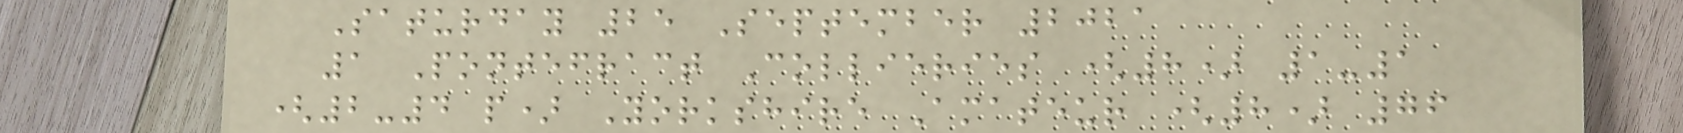Saturday 25 September 2021
1 Pontefract Collieries (8) 1-1
(2-4 p) Yorkshire Amateur (8) 76
